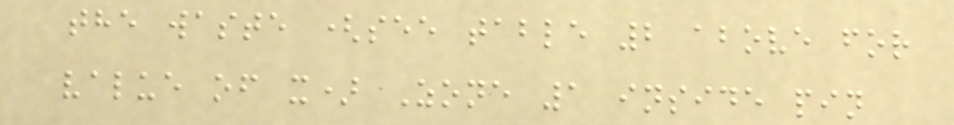the waste (see table 2 above for
value of x) Zone 1 inside pin
